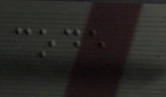code
